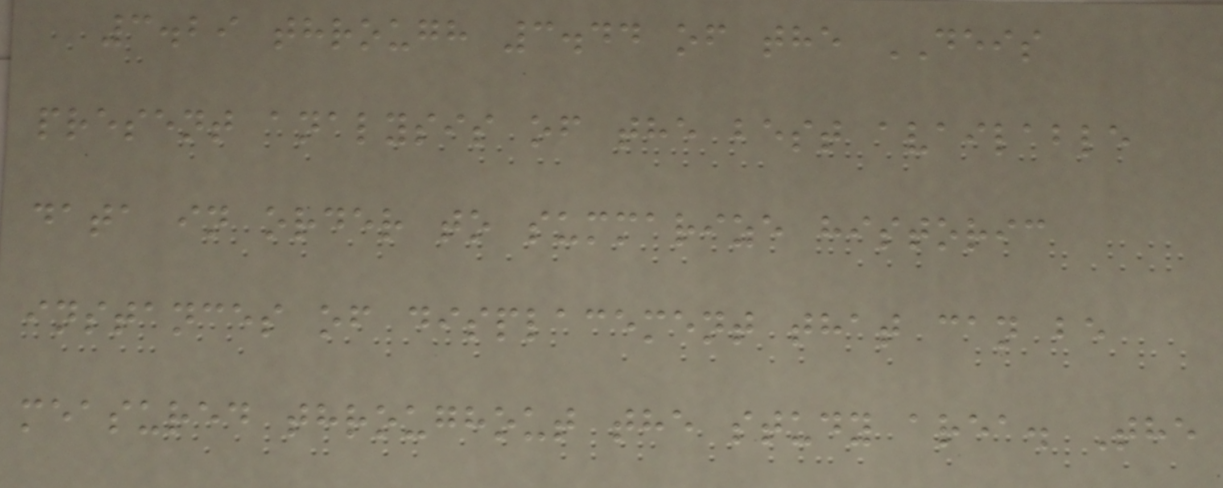3.29 through 3.44 of the DEIS
present analysis of the best available
data in order to summarize historic
instances of displacement that can be
measured throughout the study area. The
